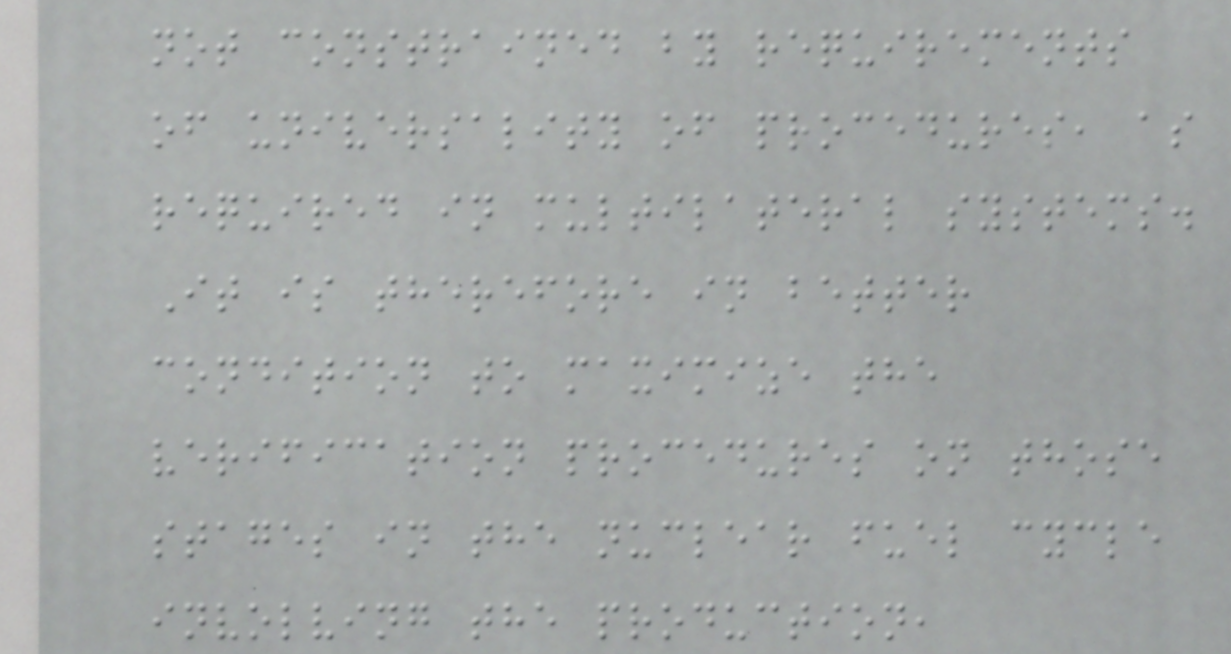not constrained by requirements
of universality of procedures, as
required in multilateral systems.
It is therefore in better
condition to maximize the
verification procedures on those
stages in the nuclear fuel cycle
involving the production,
